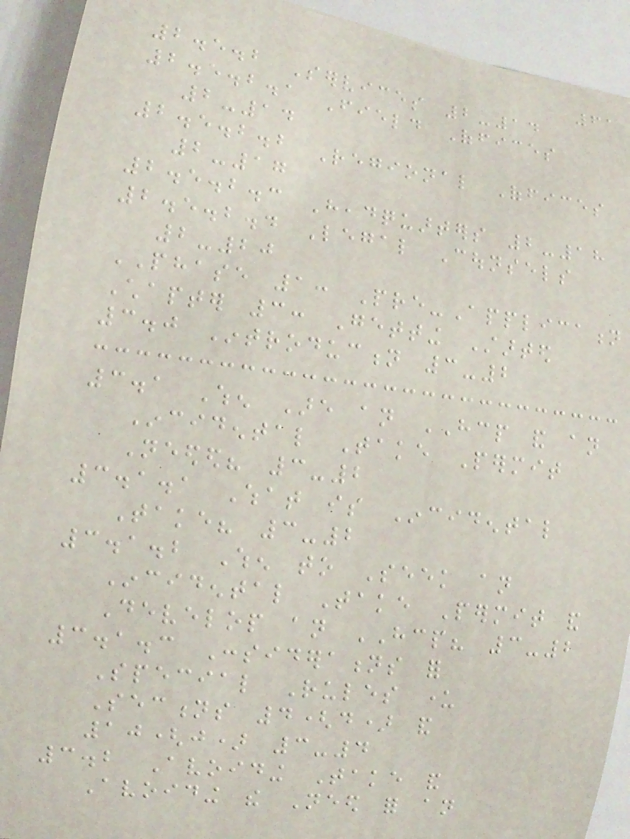61
2.5.2 Services 2-14
2.5.2.1 Field Offices
2-14
2.5.2.2 Regional Offices
2-17
2.5.2.3 Headquarters 2-18
2.5.2.4 Legal Counsels
2-20
PHASE 1: Pre-Application
Chapter 3: Getting Started
3.0 Introduction 3-2
3.1 When Are an HCP and an
Incidental Take Permit
Needed? 3-2
3.1.1 What is Incidental
Take? 3-2
3.1.2 When to Seek an
Incidental Take Permit and
Develop an HCP? 3-2
3.1.3 Considerations for
Special Rules under
Sections 4(d) and
10(j) 3-4
3.2 Avoiding Take and
Avoiding the Need for an
